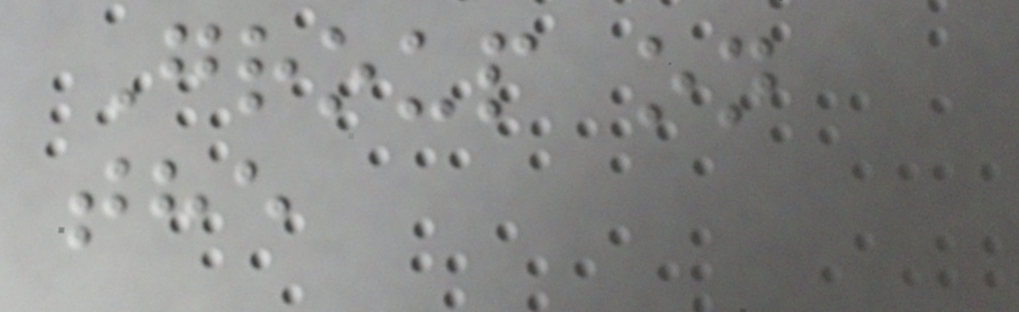Group on
the
